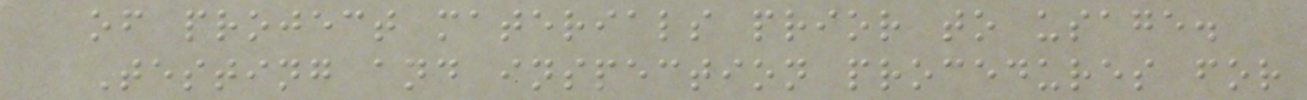of project materials prior to usage.
Testing and inspection procedures for
